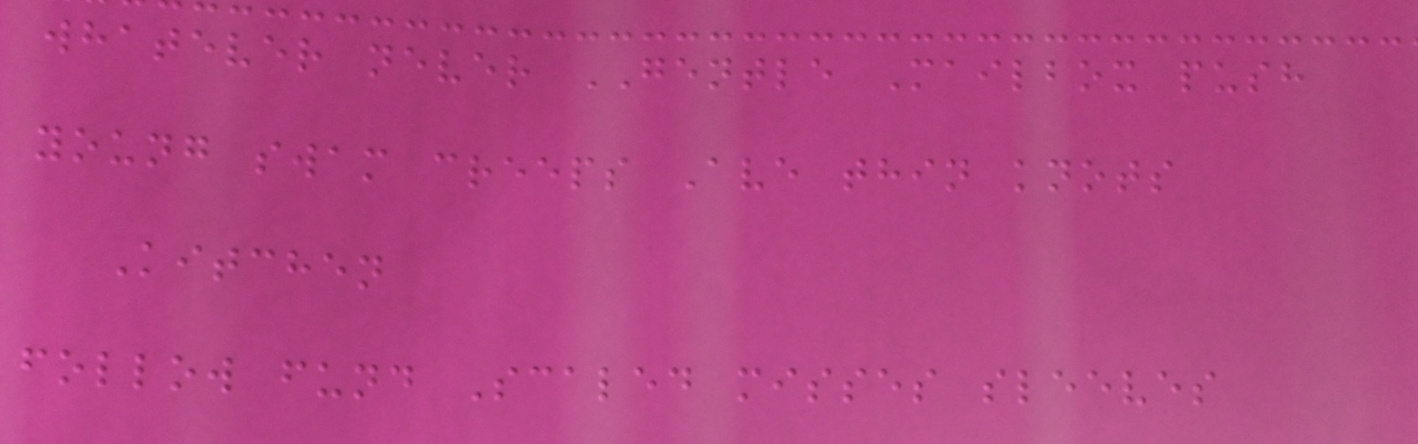whatever never GENTLE Mailbox push
young swam creeps Ave thin knots
Kitchen
follow fund Scaled misses sleeves
